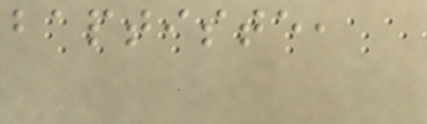baptiste,
